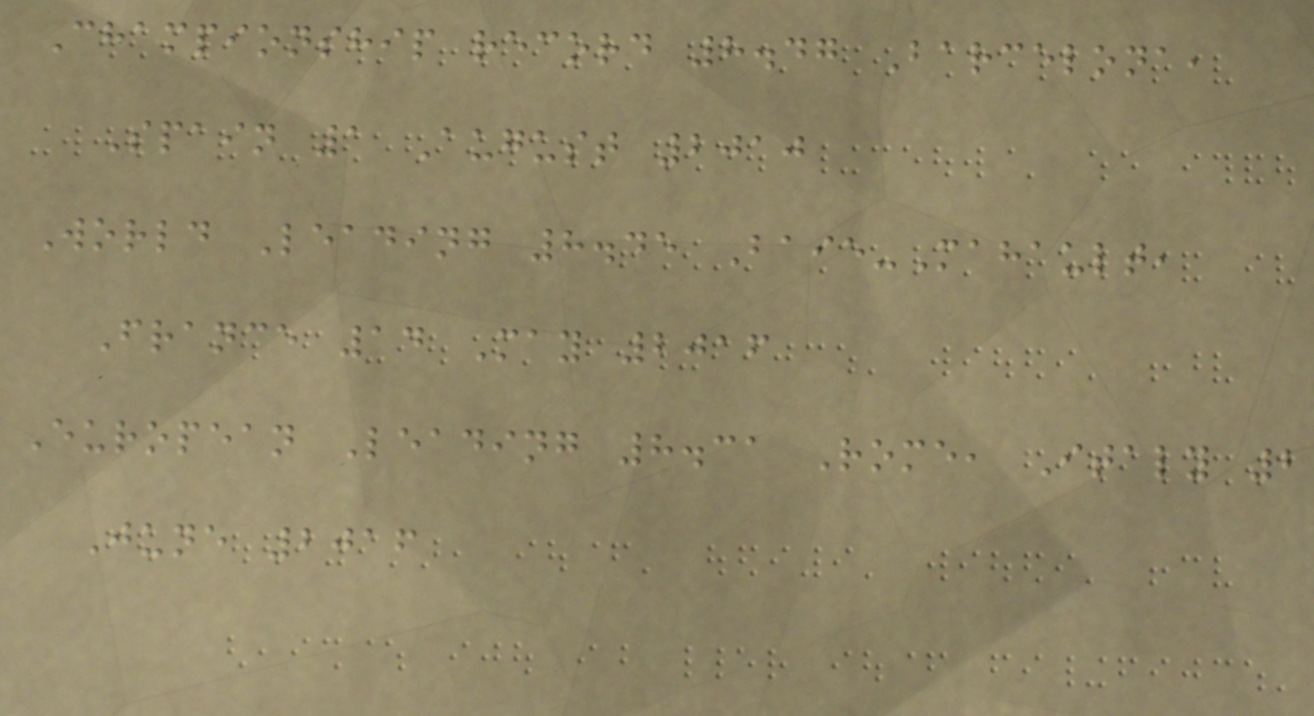Championship record 8.47 Barcelona,
Spain 1 August 2010
World Leading 8.45 Baie-Mahault,
France 14 May 2016
European Leading 8.31 Rome, Italy 2
June 2016
